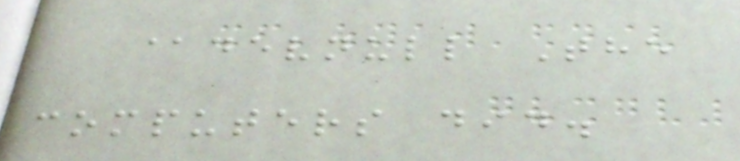@devnull The
computers did.
